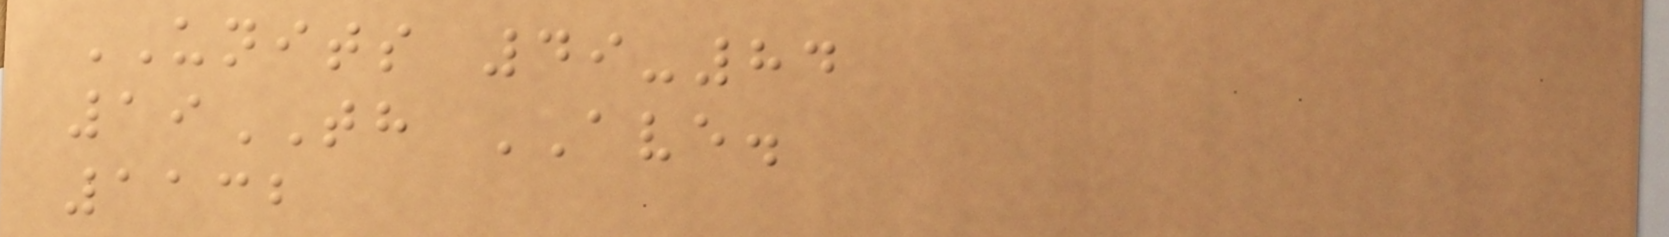UNITS 49-84
19TH AVE.
1132
